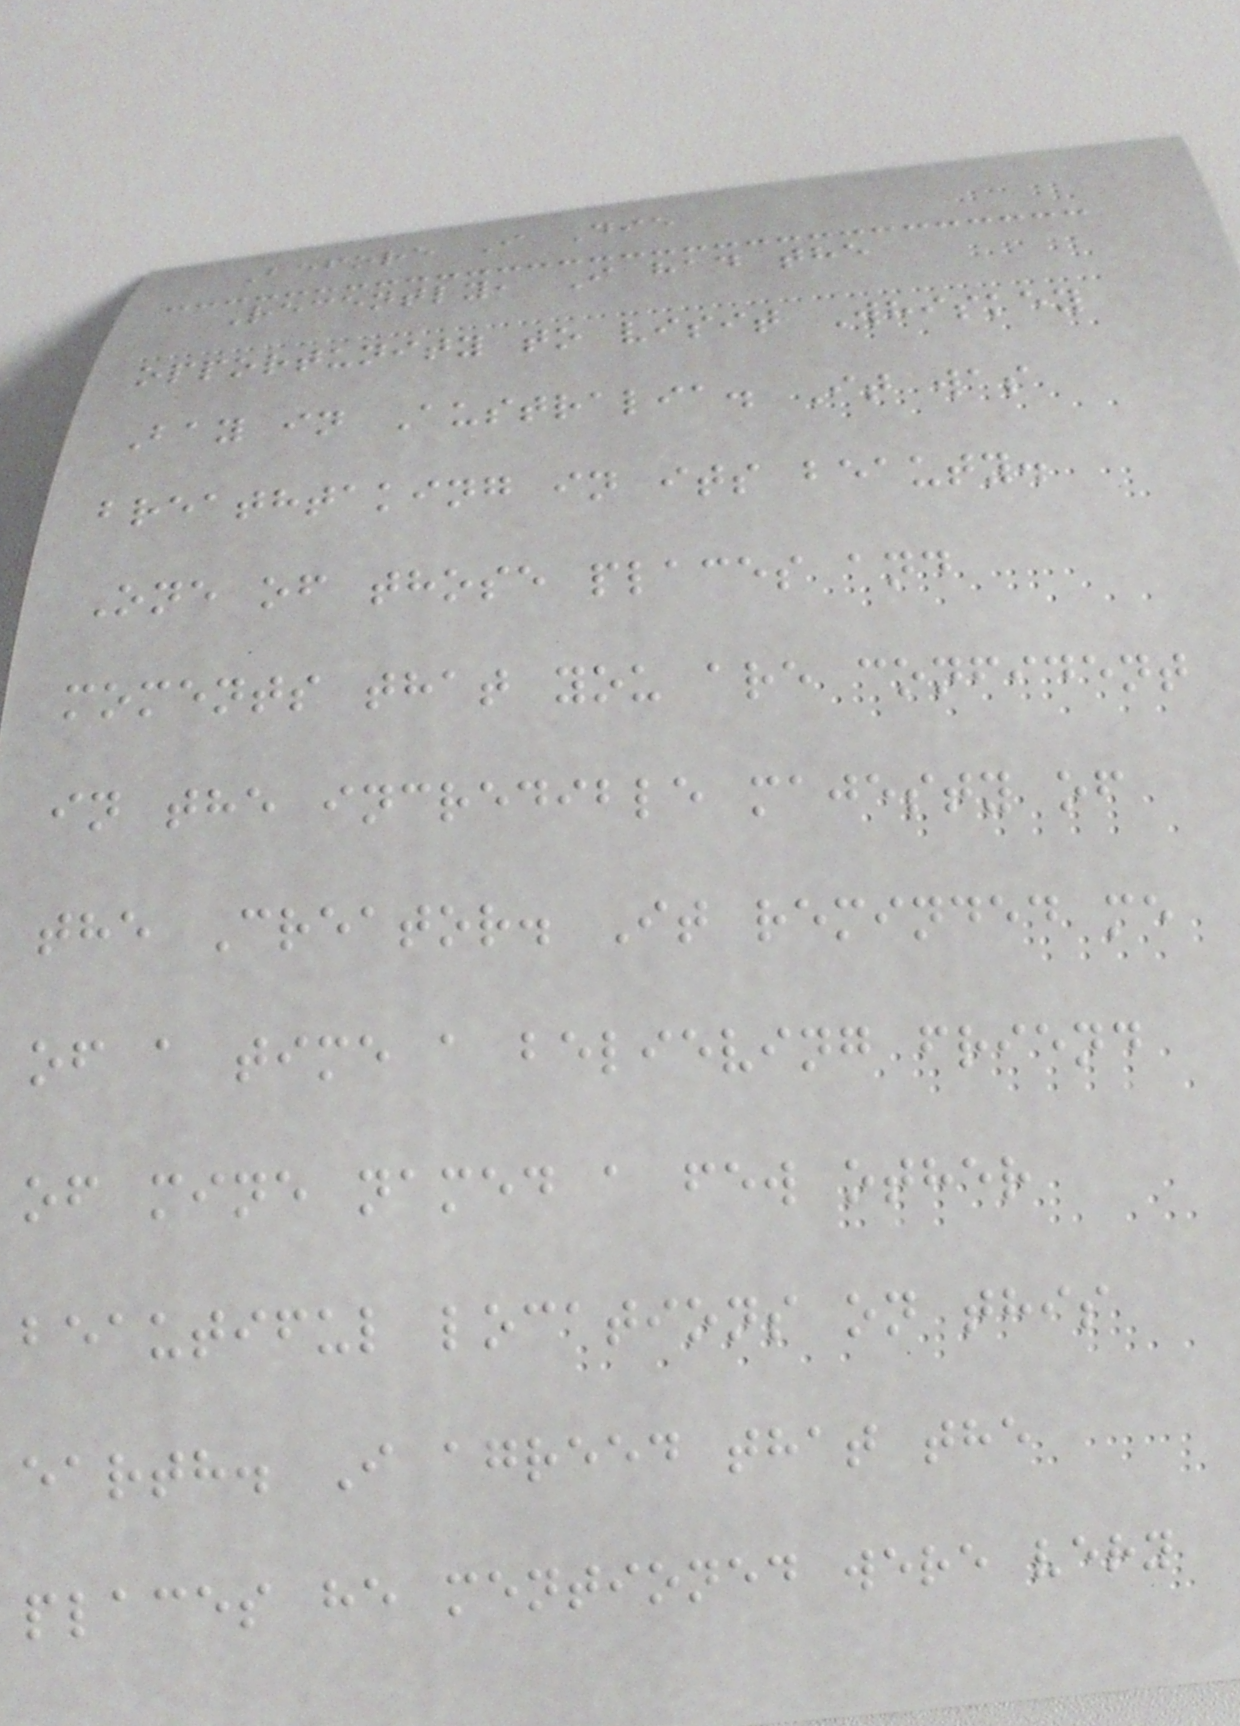Before I Die
Recently, I had the
opportunity to visit Whiskey
Bay in Australia. It was
breathtaking in its beauty.
One of those places and
moments that you are confident
in the incredible majesty of
the Creator. It reminded me
of a time a believing friend
of mine named a few other
beautiful locations on this
earth. I agreed that the
places he mentioned were very
